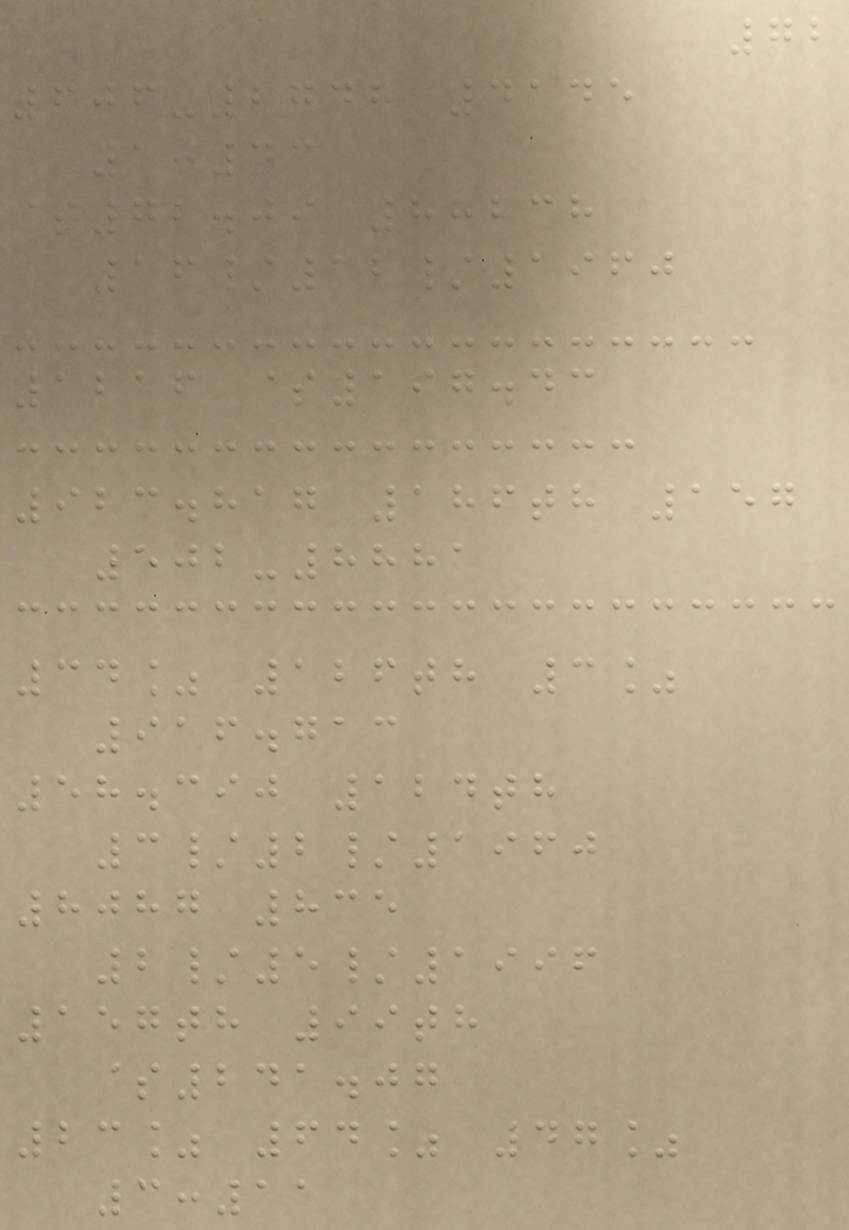72
606-2748 4145
1:43
$72.09 88238
16/12/1960
1216 $197.43
923.817 186th 157
502-8881
34% 126th 3%
916.713
58.390 124th
3/2/1960
8087 835
2/5/1996
157th 99th
$241.07
23% 64% 47%
3:11
